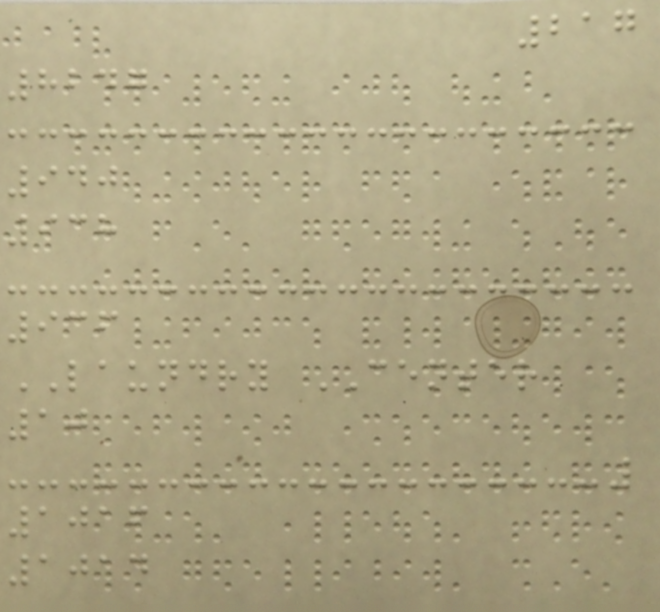217
8247
940
938
936
LAUNDRY CENTER
10
1016
1014
